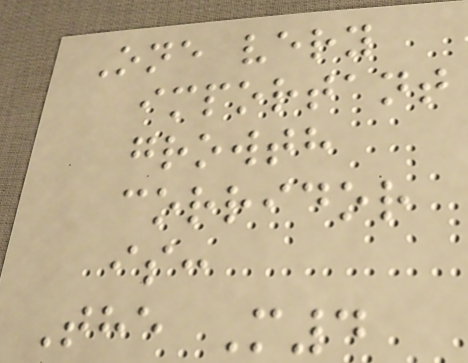One very
important
growth
corridor
is:
The M4
